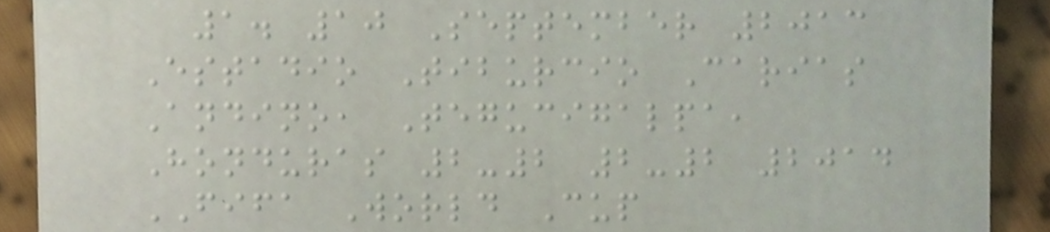1. 10 September 2013
Estadio Tiburcio Carias
Andino, Tegucigalpa,
Honduras 2-2 2-2 2014
FIFA World Cup
